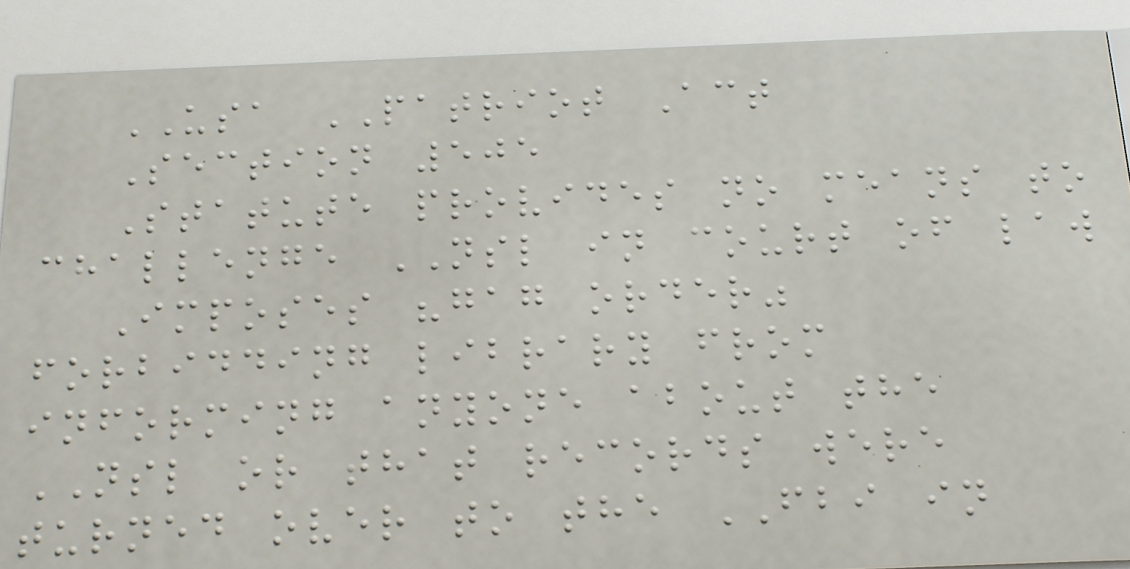USA PATRIOT Act
Section 505
Statute provides no means to
challenge NSL in court of law
Imposes "gag order"
forbidding library from
informing anyone about the
NSL or that records were
turned over to the FBI in
